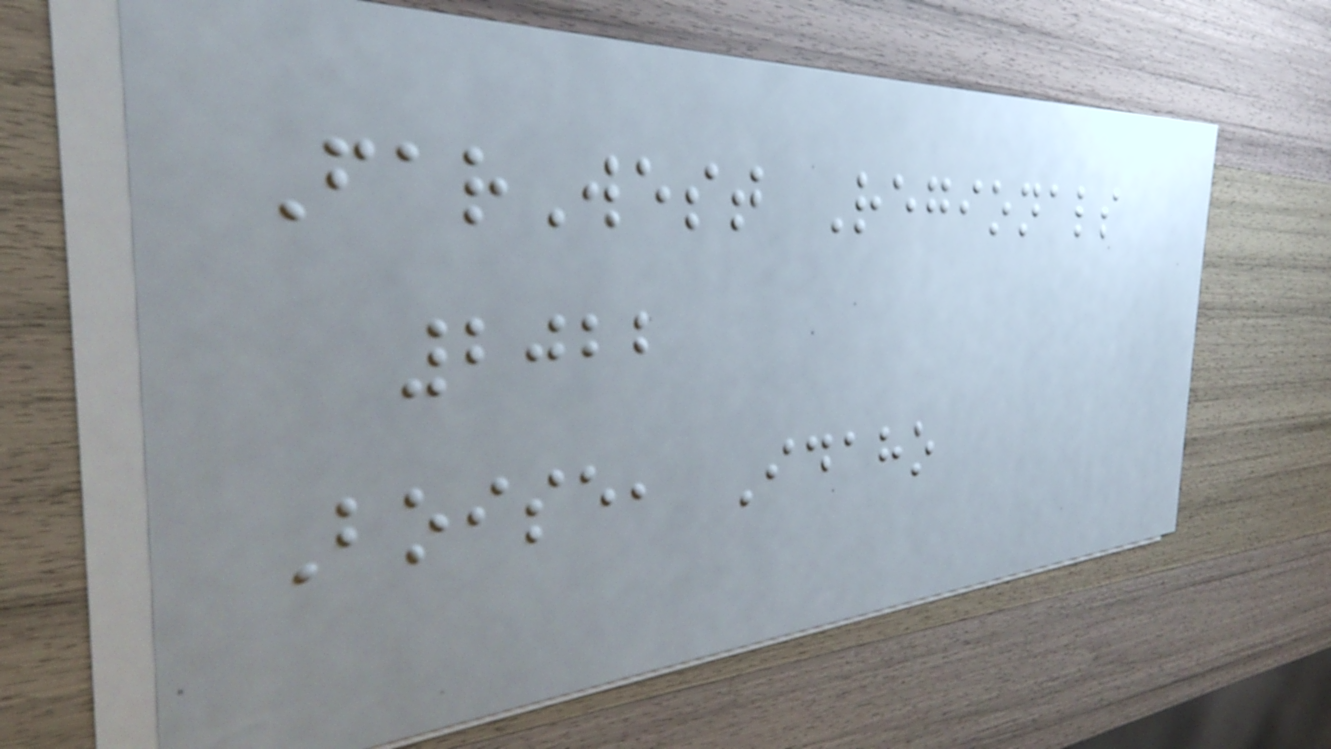FarWest Regionals
2022
Boise, Idaho
